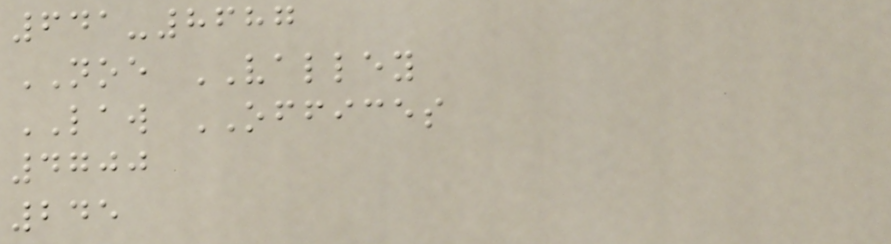641-8687
NOE VALLEY
LAW OFFICES
4700
245
